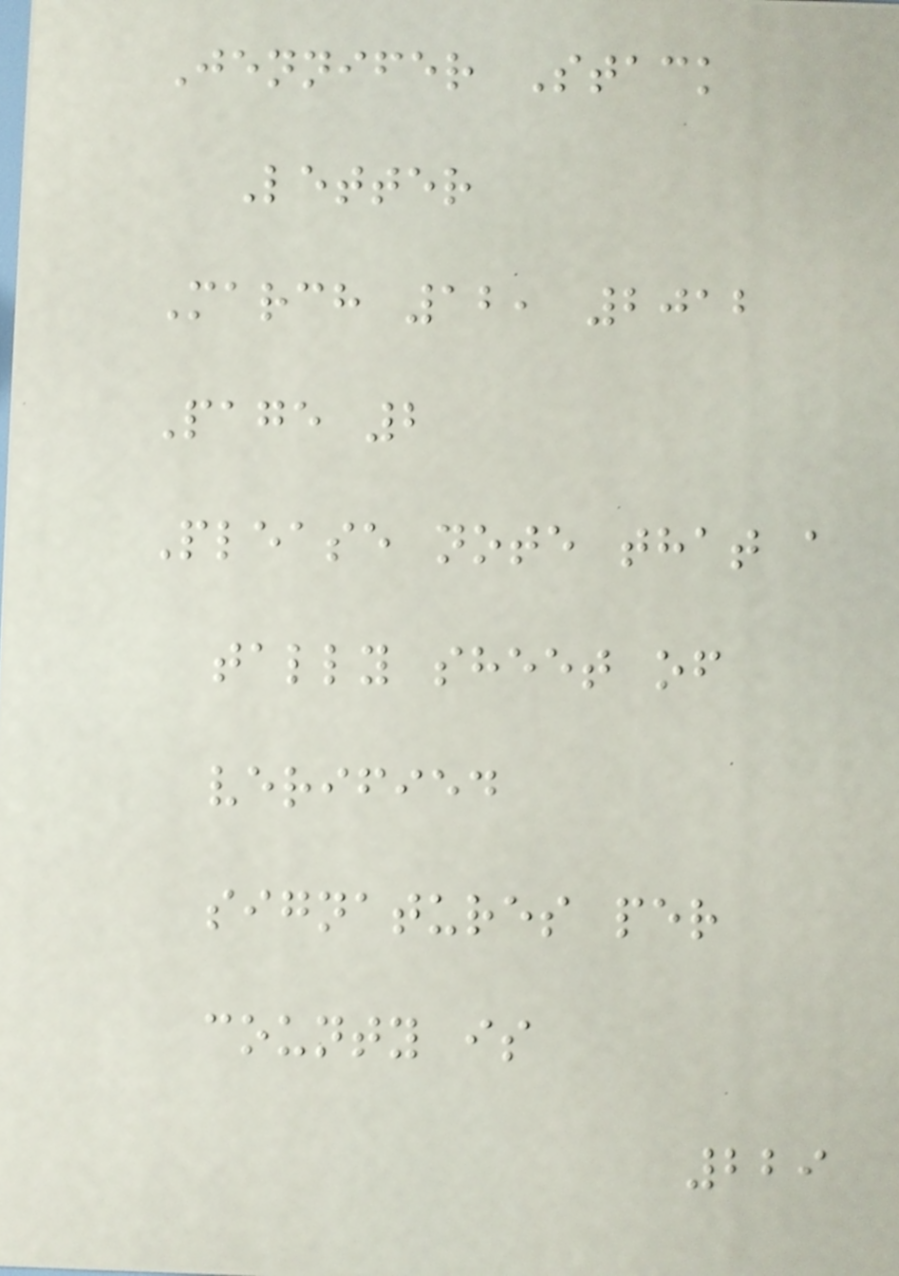Jennifer Stack
Letter
March 12, 2012
Page 2
Please note that a
tally sheet of
verified
signatures per
county is
229
